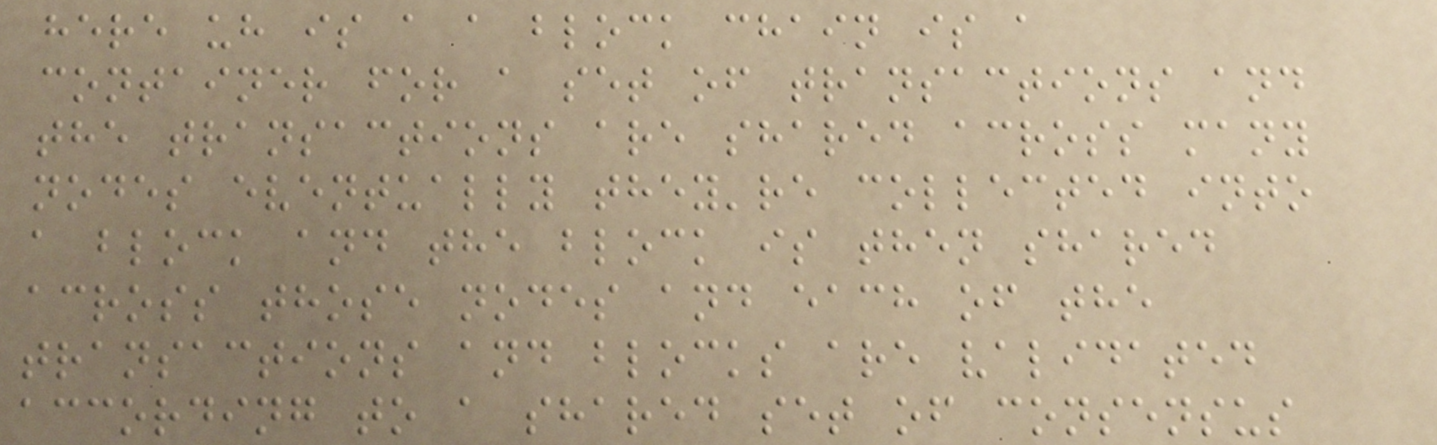here uh is a a block chain is a
container for a set of transactions and
the transactions are shared across many
nodes eventually they're collected into
a block and the block is then shared
across those nodes and each of the
transactions and blocks are validated
according to a shared set of consensus
